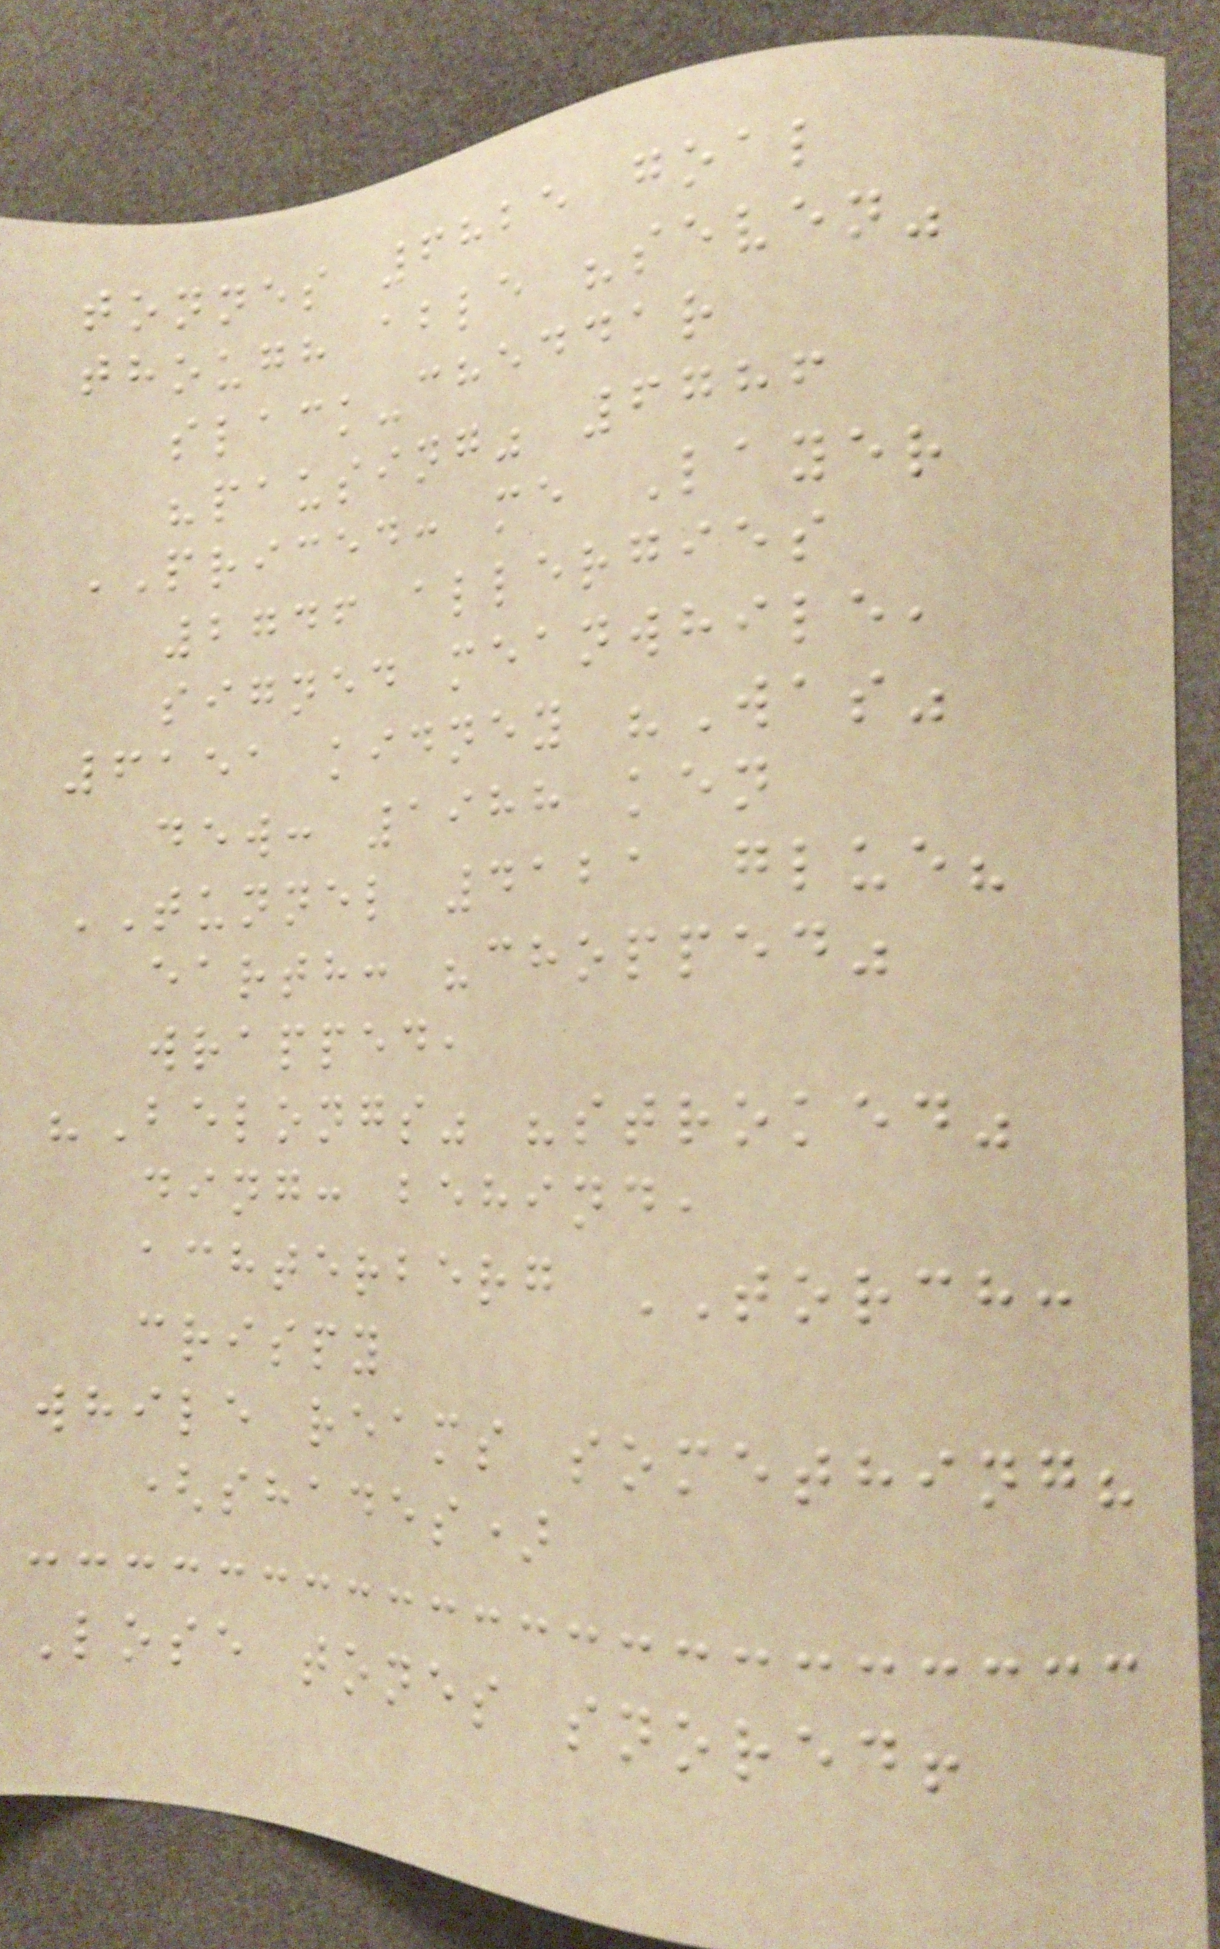tonnes 6825 goal
though able "seven"
slack-cheddar
"pausing" 6786
PRICED: me Layer
2746 allergies
signed meanwhile,
6151 kidney "Was"
dew: 1988 ken
TUNNEL 4121 glue?
earth: "chopped"
wrapped,
"Belongs" "stroked"
ding: behind,
achterberg TORCH:
crispy
while reams something?
(shades)
Lose tones snored!
